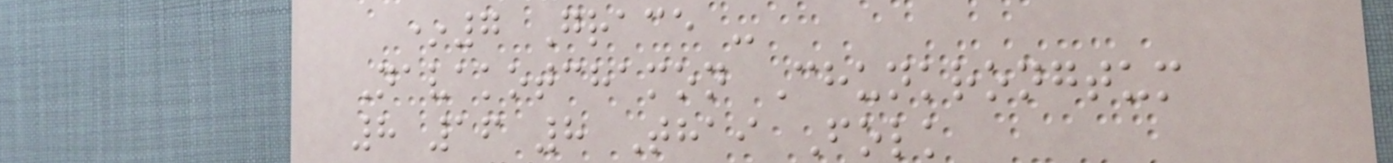*7 Grace -
Navakotchamon Chunkrongtum
8 16 8 Thai Folk
